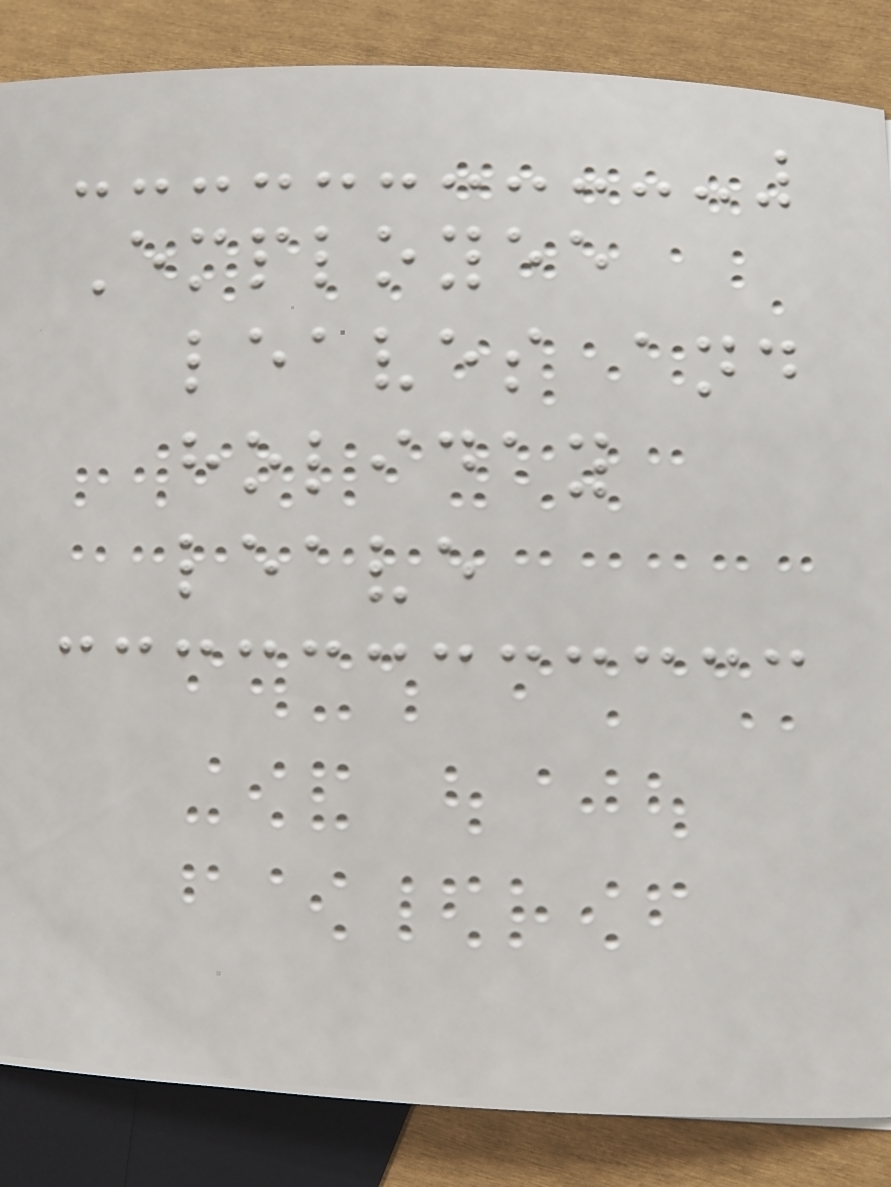Employee
leaves and
holiday
leave
